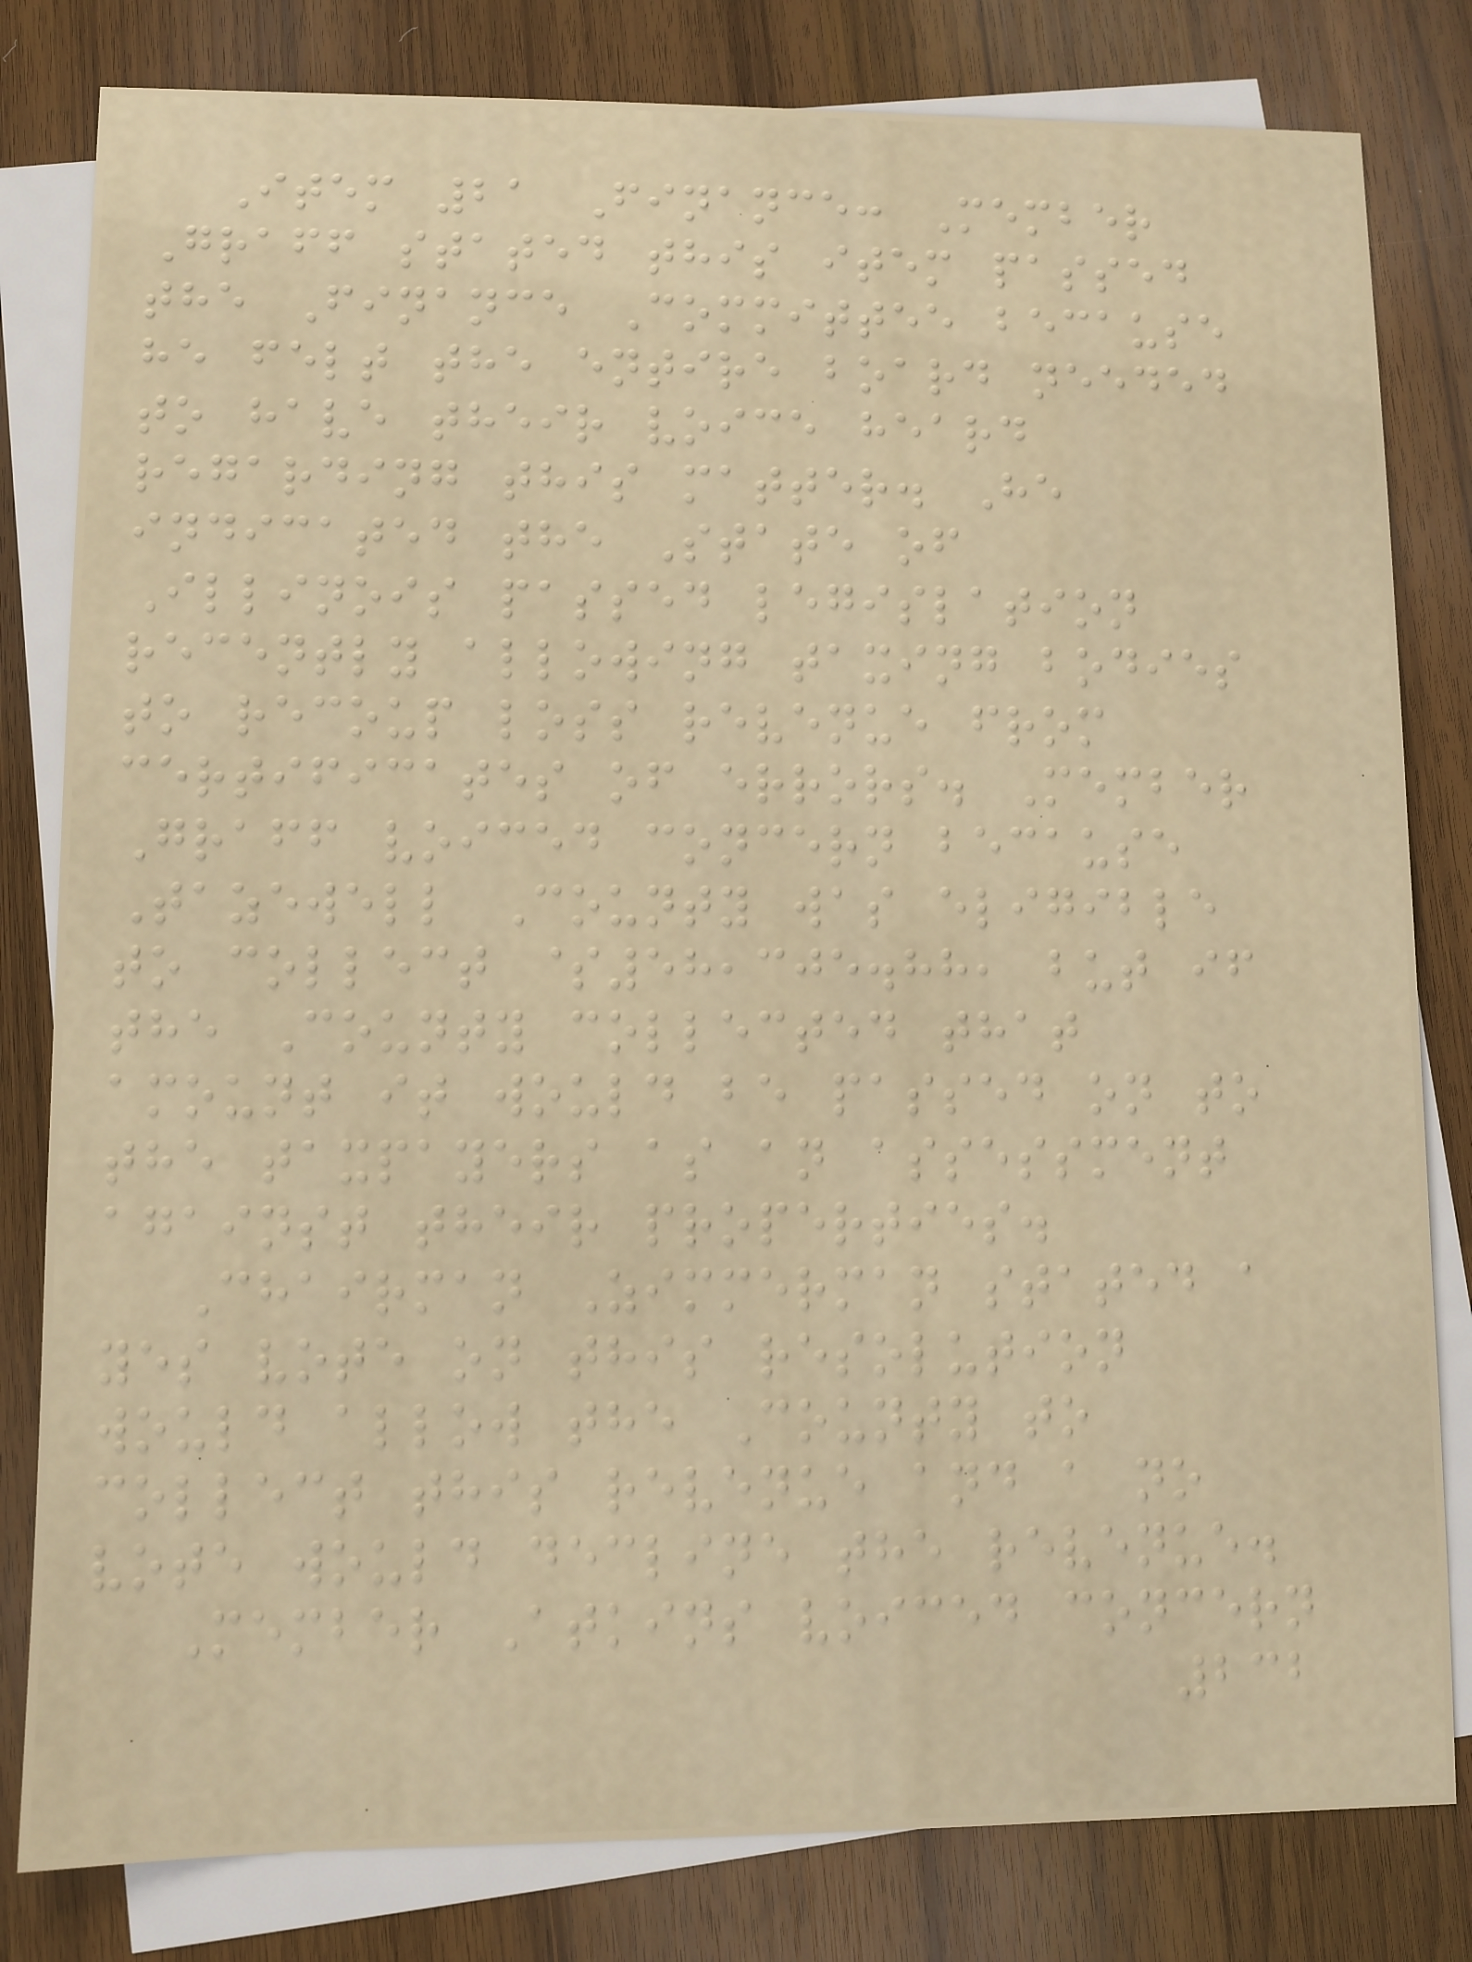Item 21 Finance: Member
Graff stated this item passed
the Finance Committee because
he felt the entire board needed
to have their voice heard
regarding this matter. He
indicated the State of
Illinois passed legislation
recently allowing taxing bodies
to recoup loss revenue from
certificates of errors. Member
Graff voiced concern because
Tazewell County was eligible
to collect $58,305.88, but if
the County collected that
amount it would be passed on to
the taxpayers as an assessment
against their properties.
Chairman Zimmerman stated a
yes vote on this resolution
would allow the County to
collect this revenue and a no
vote would decline the revenue.
Member Atkins voiced concern
232
